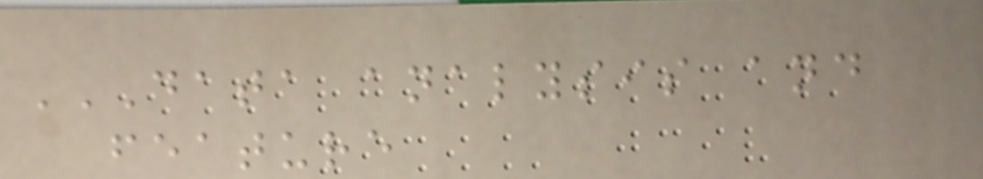DATA ANALYSIS AND
FEATURE
